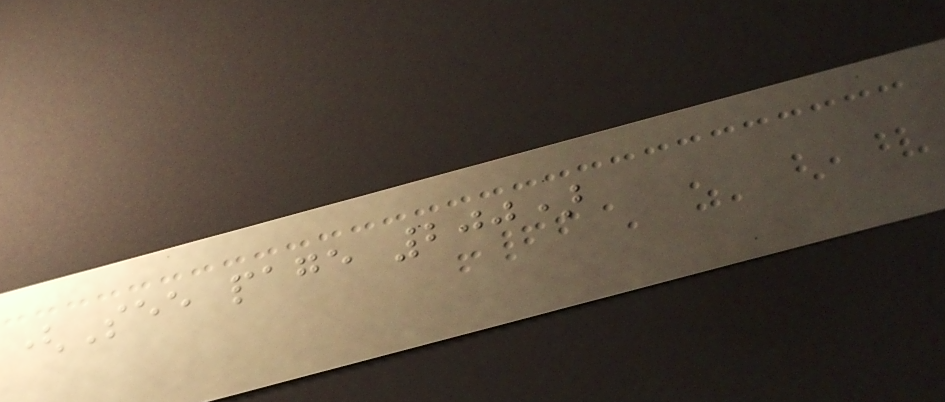(See page 200)
